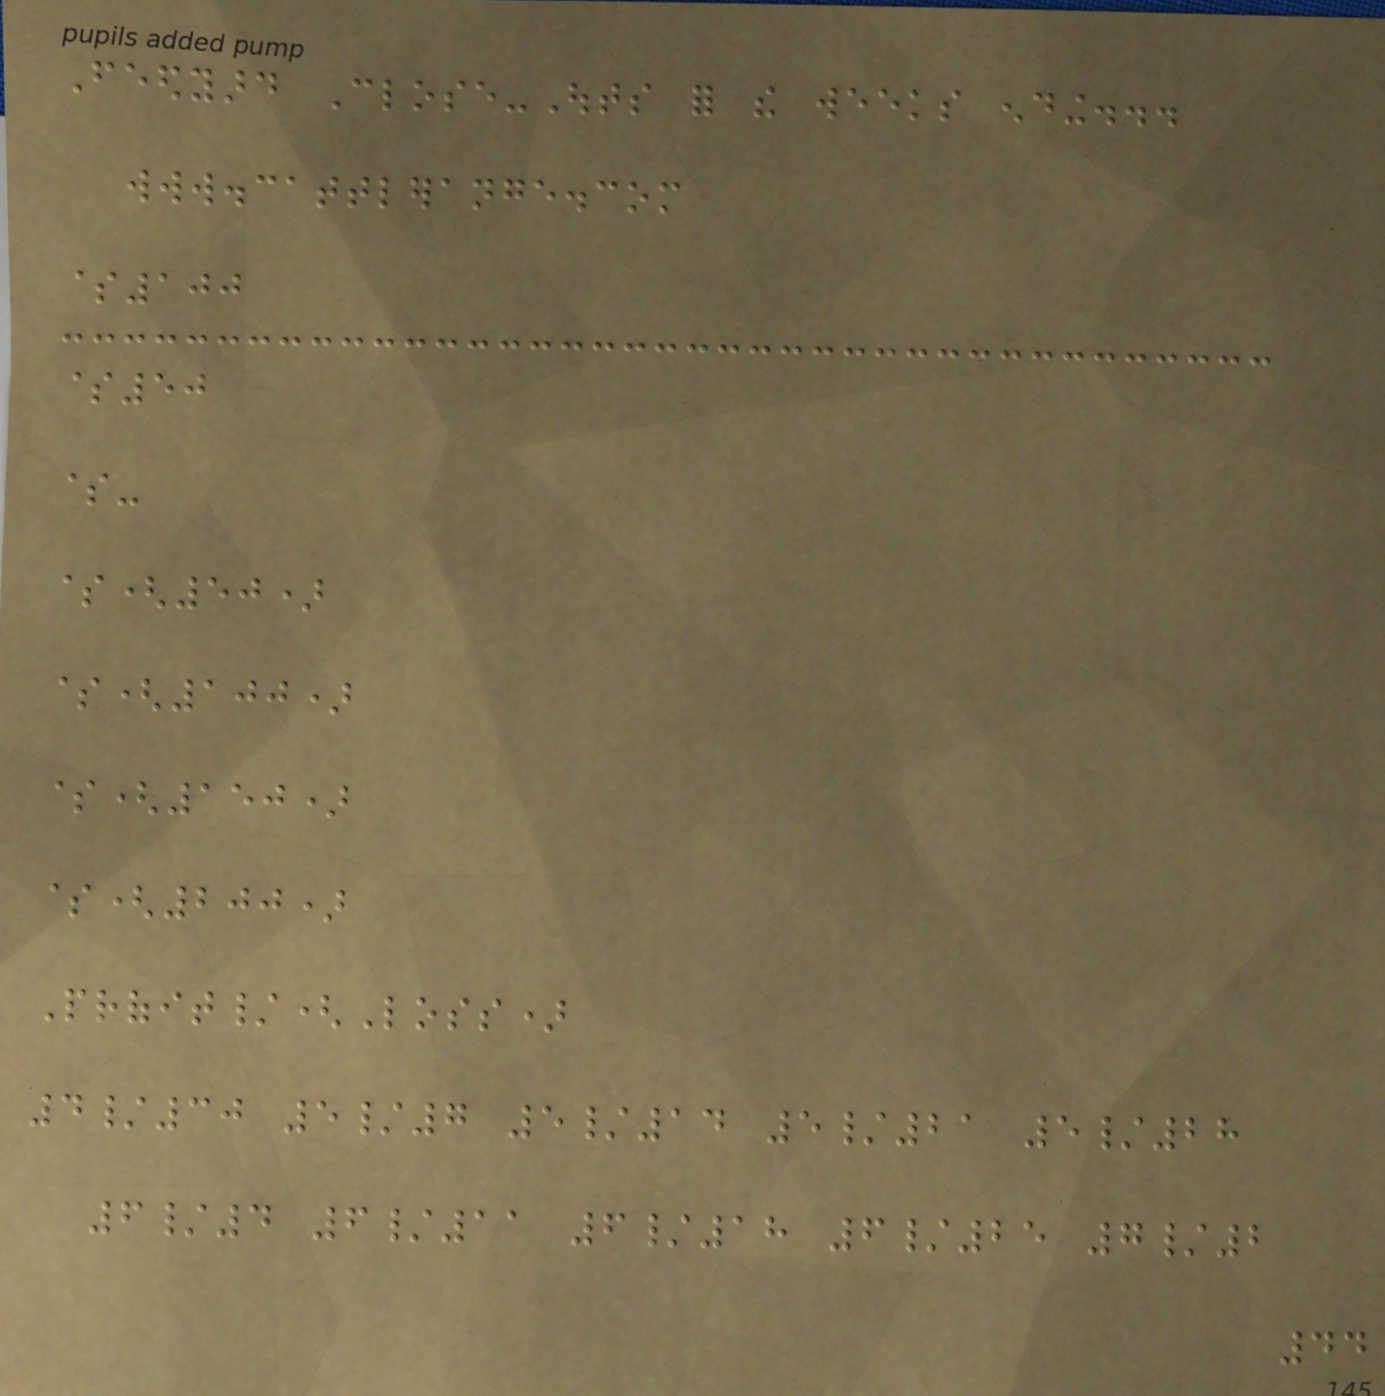Feedyard Close-Outs for the weeks ending...
www.cattlerange.com
$100
$50
$-
$(50)
$(100)
$(150)
$(200)
Profit/(Loss)
4/30 5/7 5/14 5/21 5/28
6/4 6/11 6/18 6/25 7/2
44
